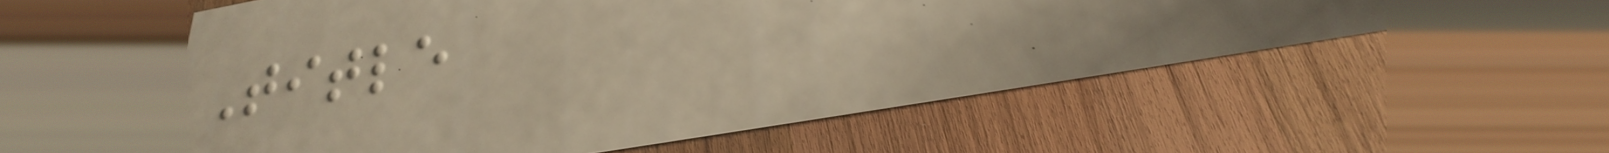Title
